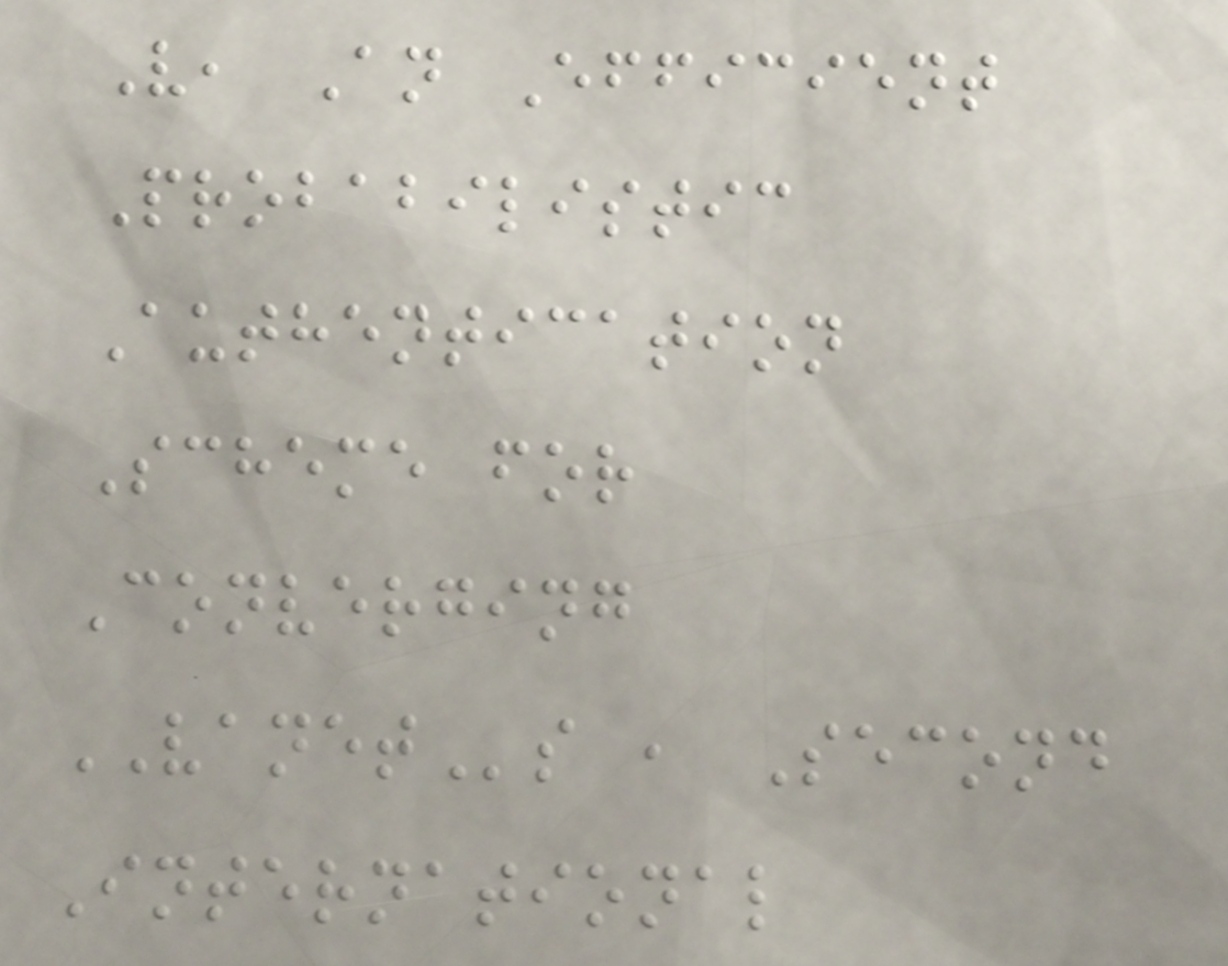V, An Efficient
Probabilistic
Authentication
Scheme for
Converging
VANETs , Second
International
